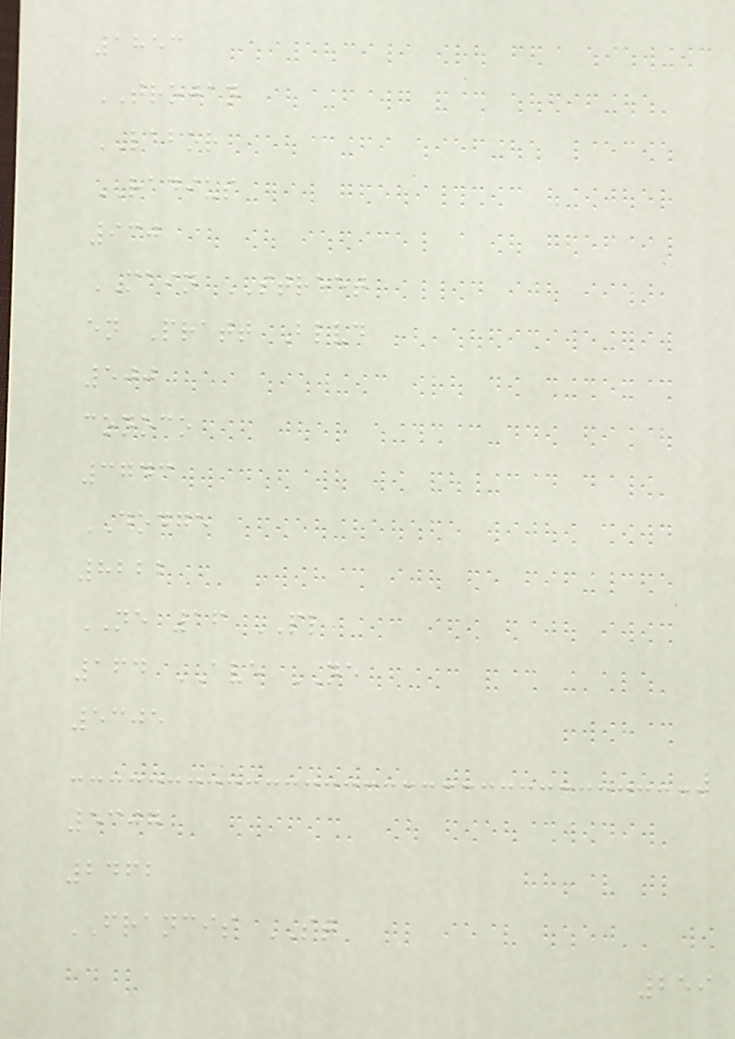1853
TROJAN
LABOR
RADIUS
930
MAIN STREET
en Pratt Blvd
500
conoco
3743
DODGE
8222
NE 16 PL
164 AVE NE
5305
5307
2462
FRANCIS ST
259
